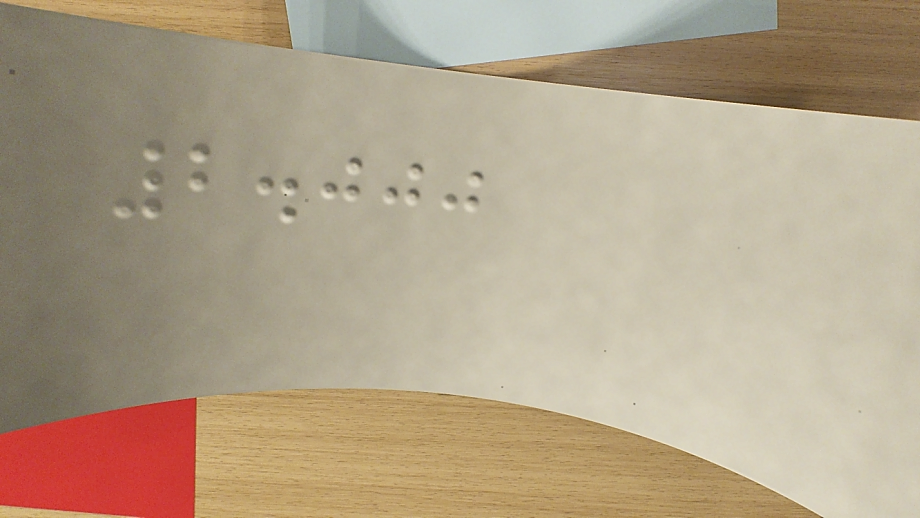2.000
